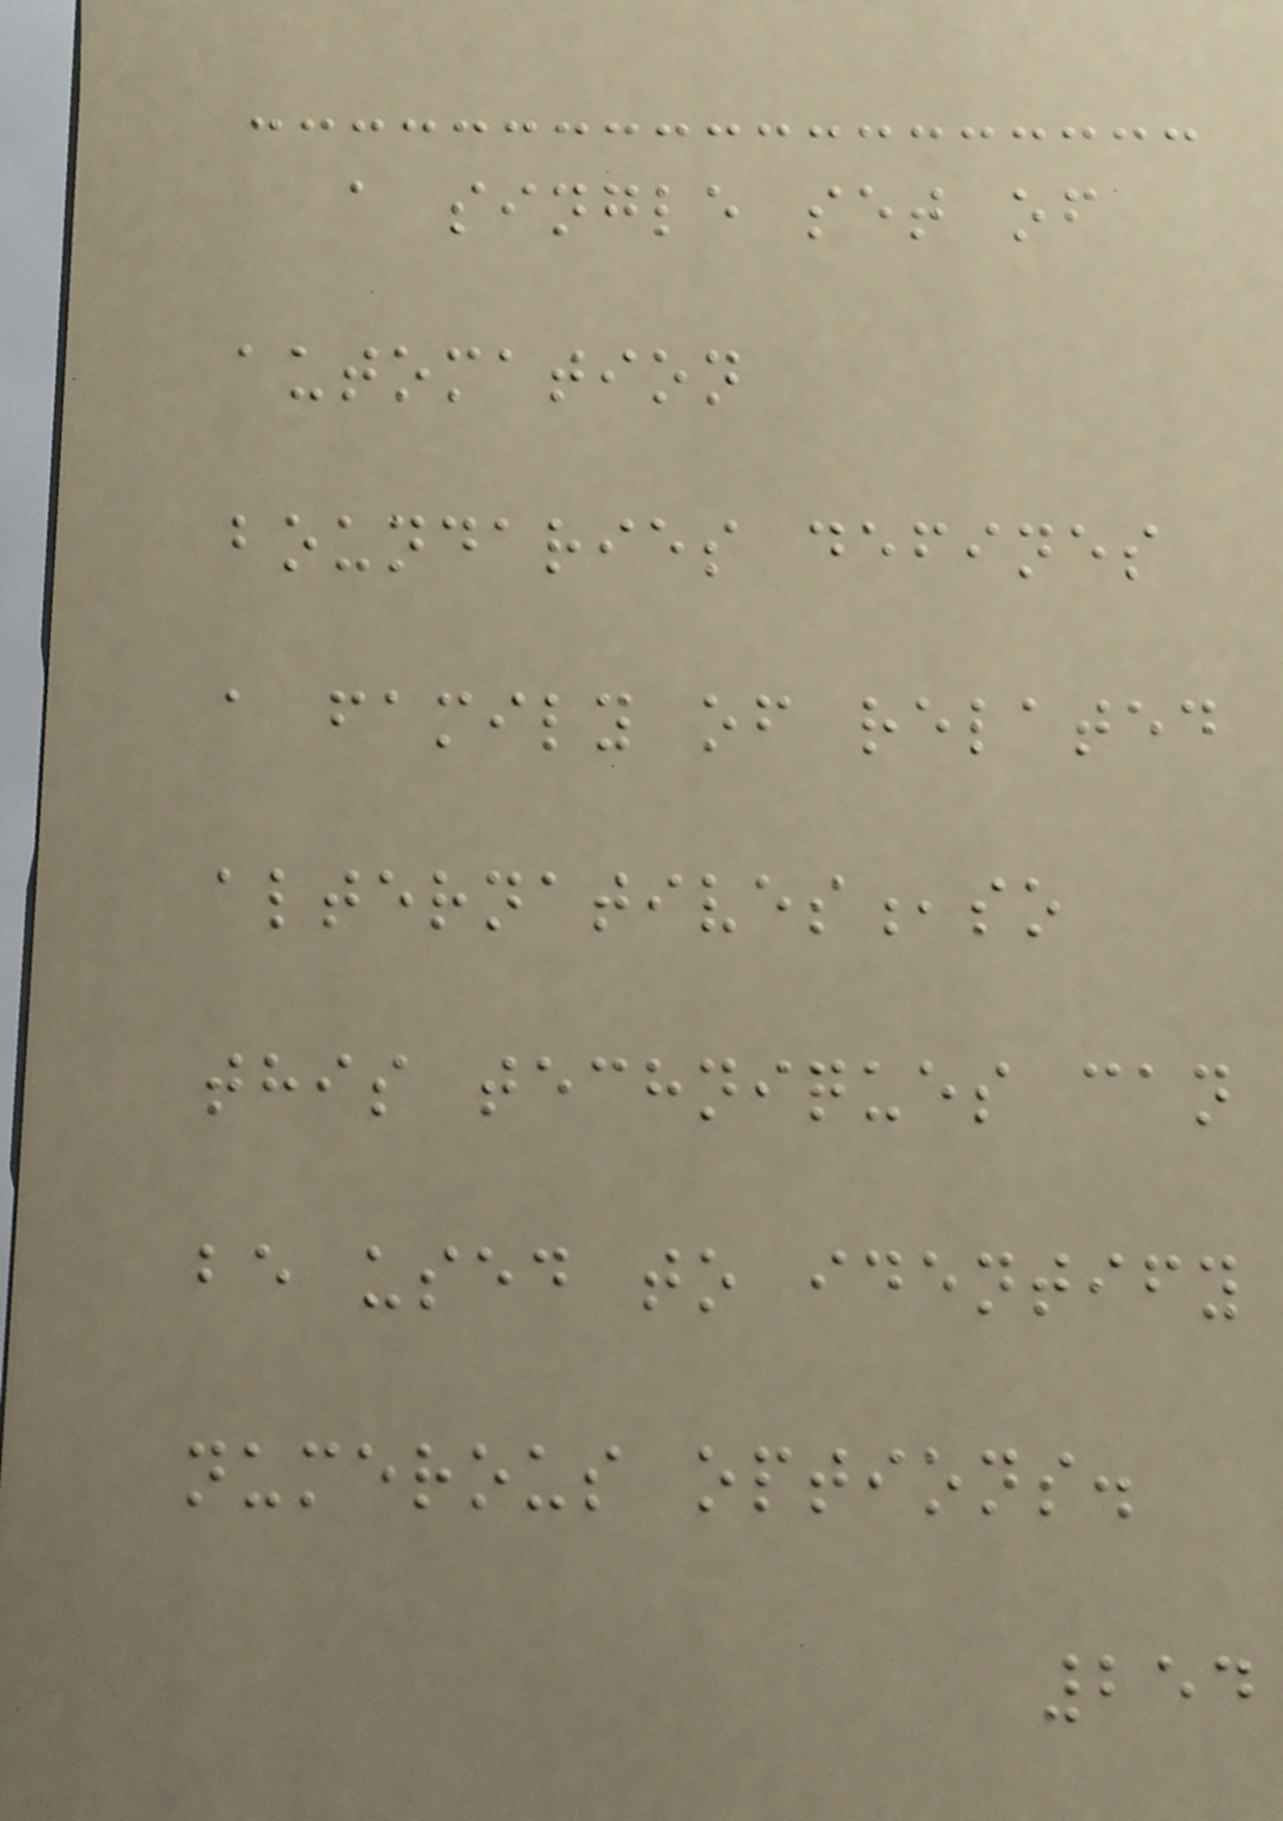a single set of
automation
boundaries defines
a family of related
alternatives,so
this techniques can
be used to identify
numerous options.
254
